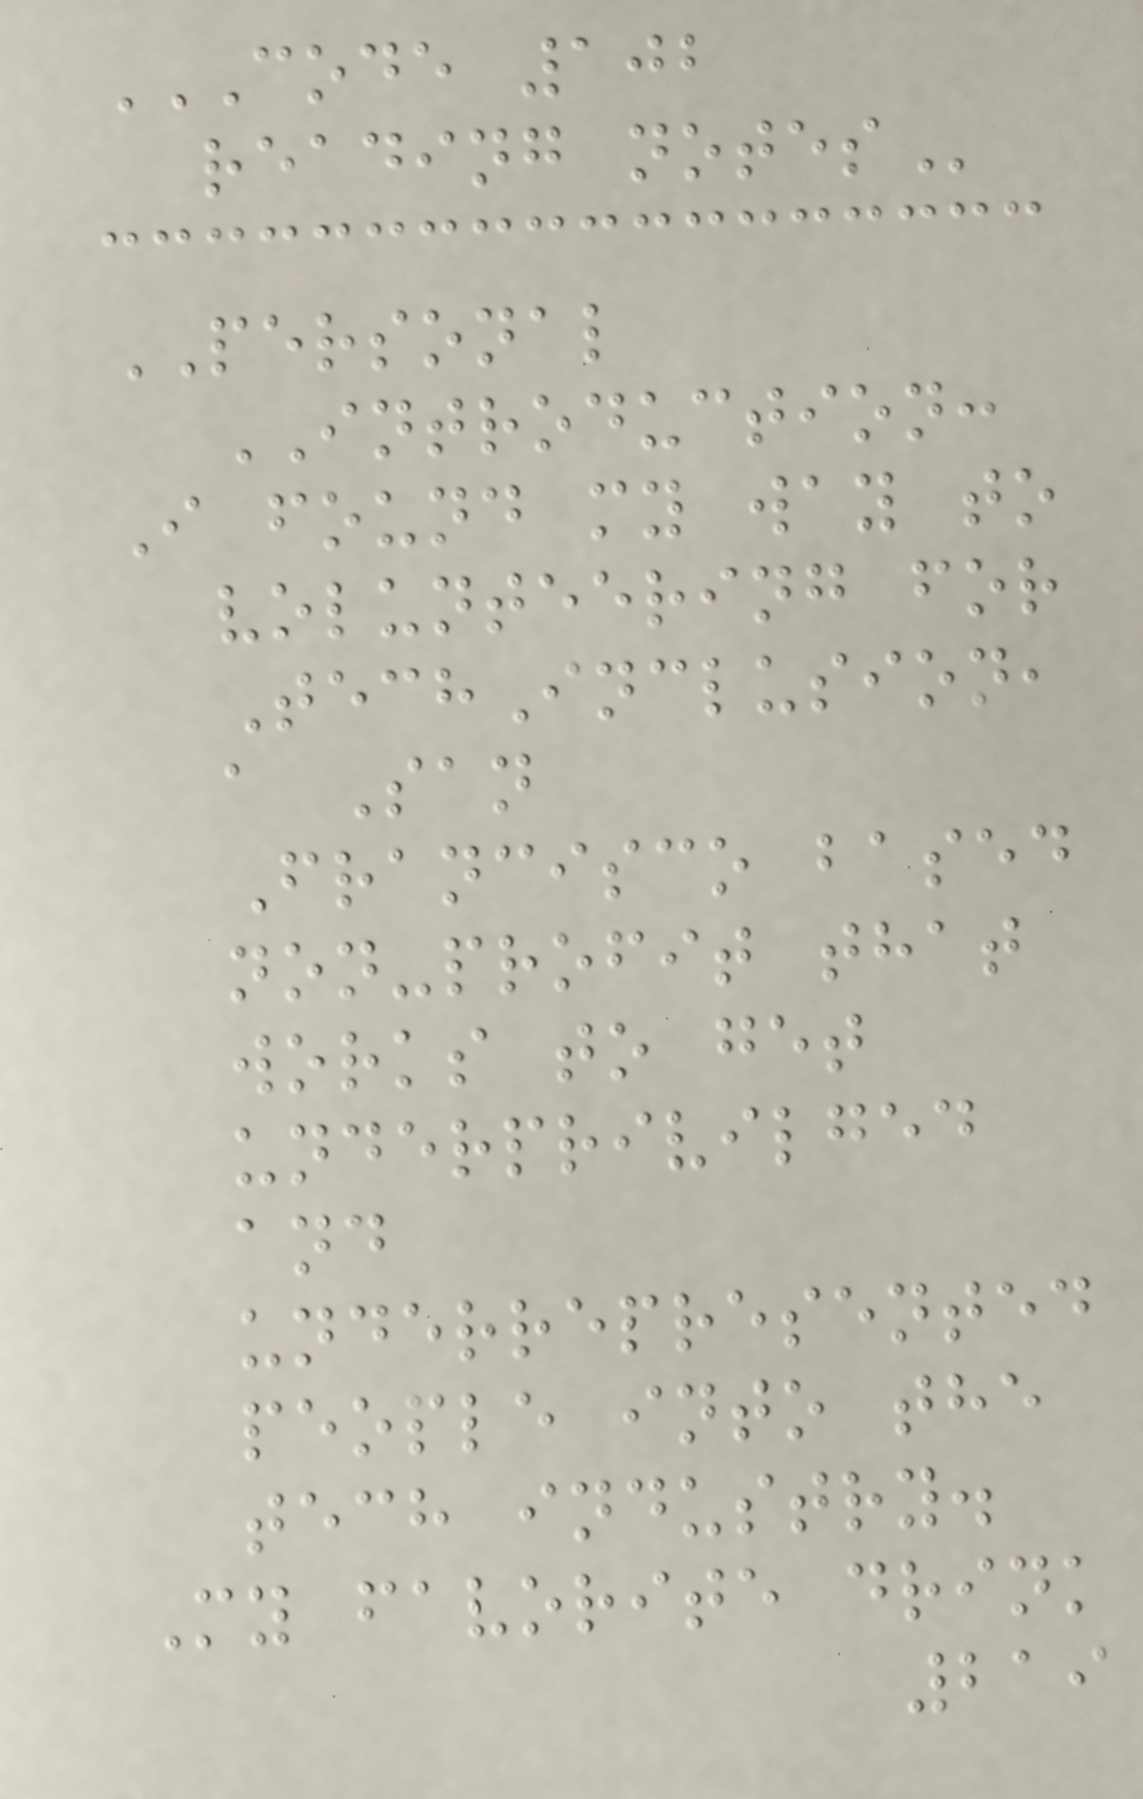CODE 102
READING NOTES
PERSONAL
INTRODUCTION:
I found my way to
volunteering for
TechInclusion,
a San
Francisco based
non-profit that
works to get
underprivilged
and
underrepresented
people into the
tech industry.
My favorite drink
219
